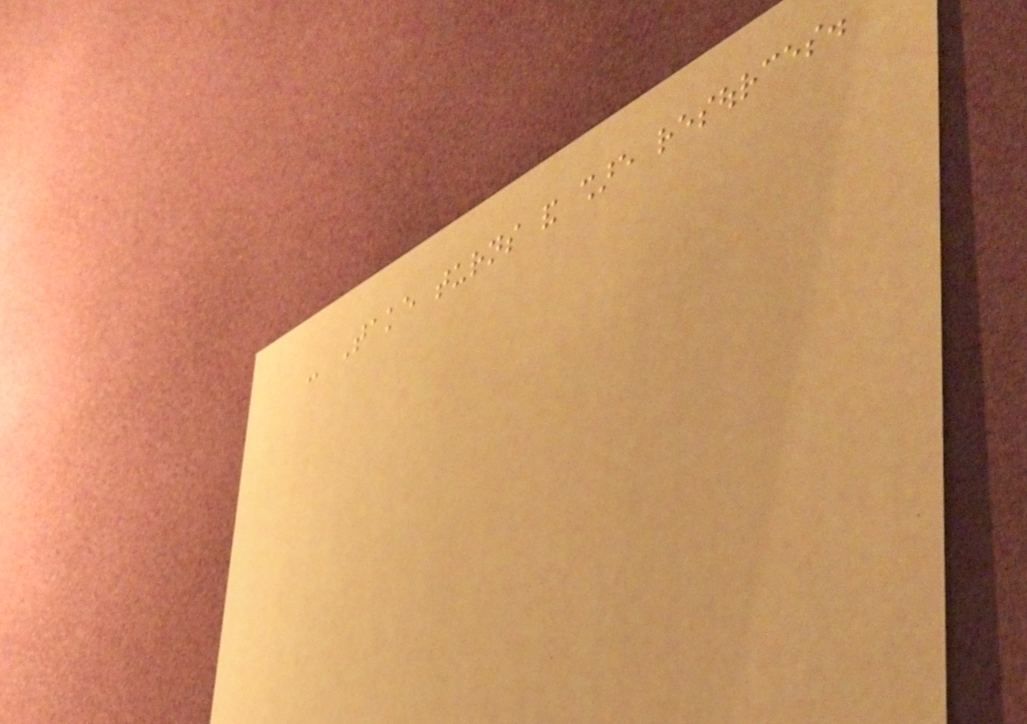- Take turns and share resources.
